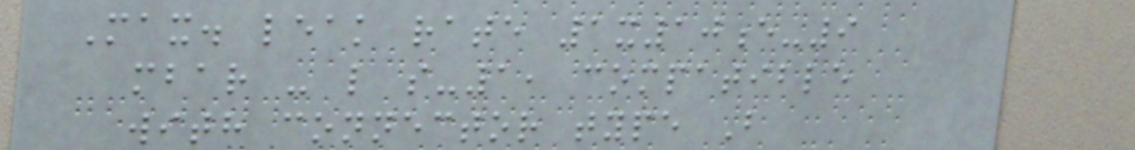Max. leak rate 1x10e-9
mbar - l s-1, compatible
with connector type B
